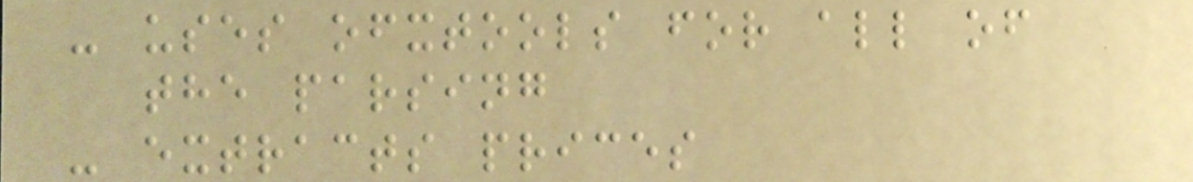- uses ofxtools for all of
the parsing
- extracts prices
